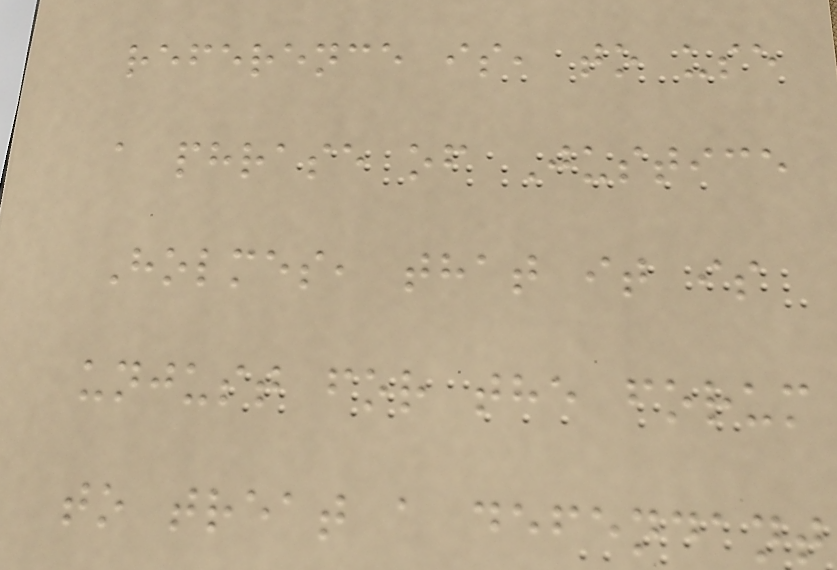reference is, to use
a phrase of Justice
Holmes, that it is
unjust for the forum
to treat a defendant
